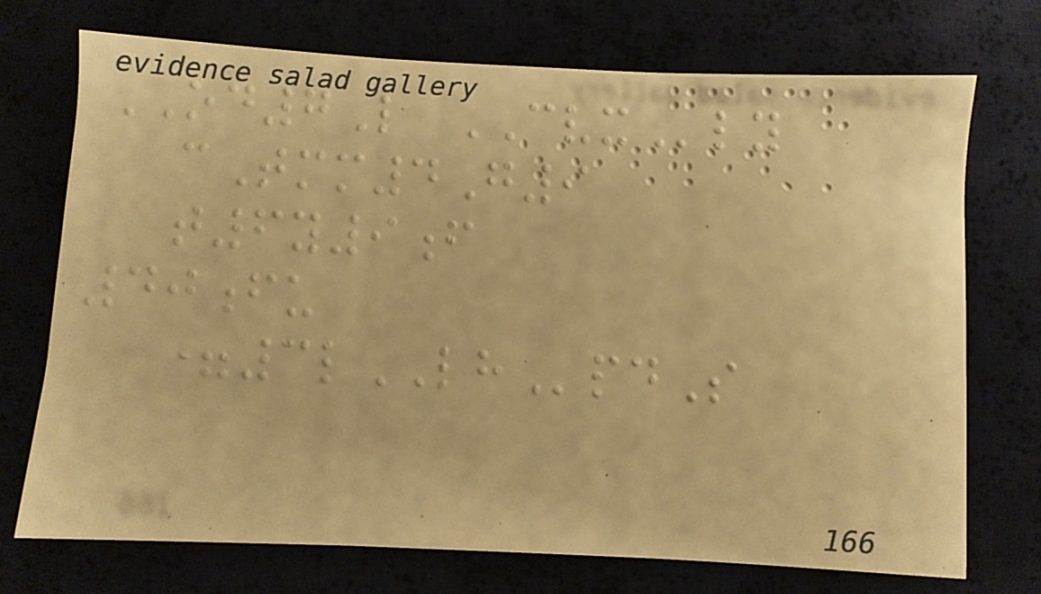OD7L CVXly
cTmm4G9
t6y9f
40fu
=3lLHpdS
